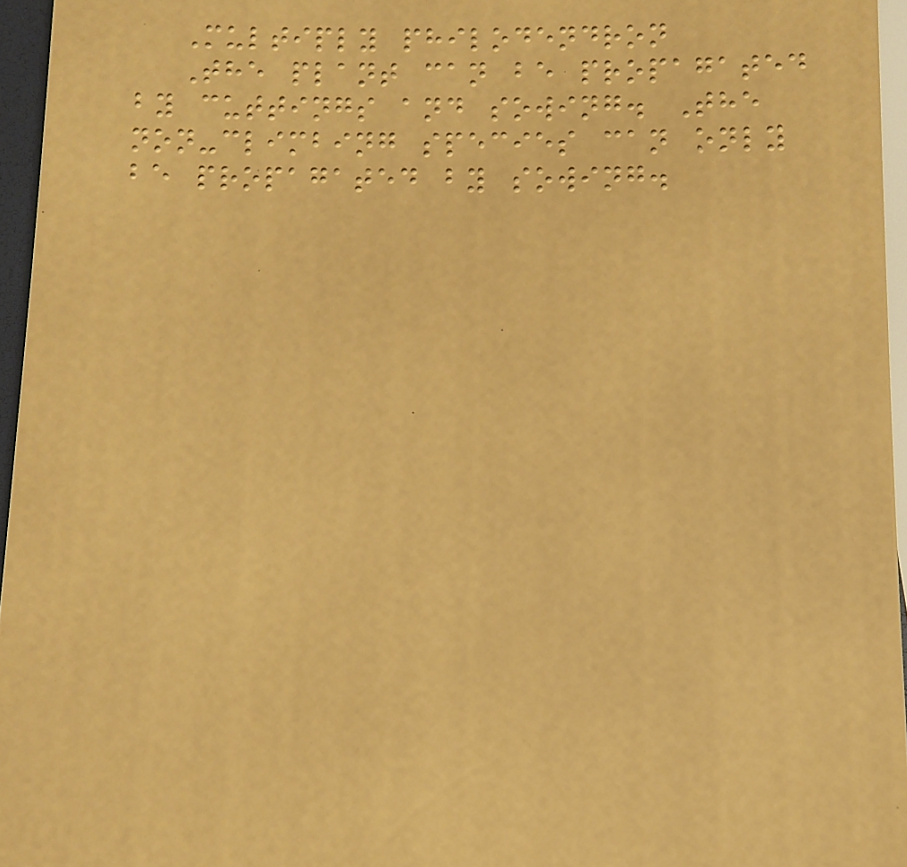Multiply philodendron
The plant can be propagated
by cuttings and sowing. The
non-climbing species can only
be propagated by sowing.
